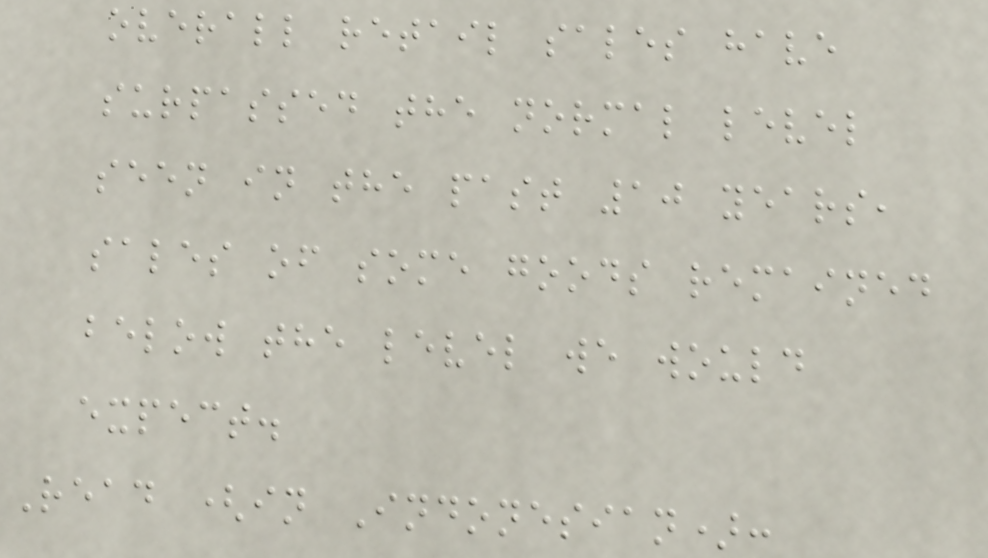overall retail sales have
surpassed the normal level
seen in the past 10 years,
sales of some goods remained
below the level we would
expect.
Read (in Indonesian):
